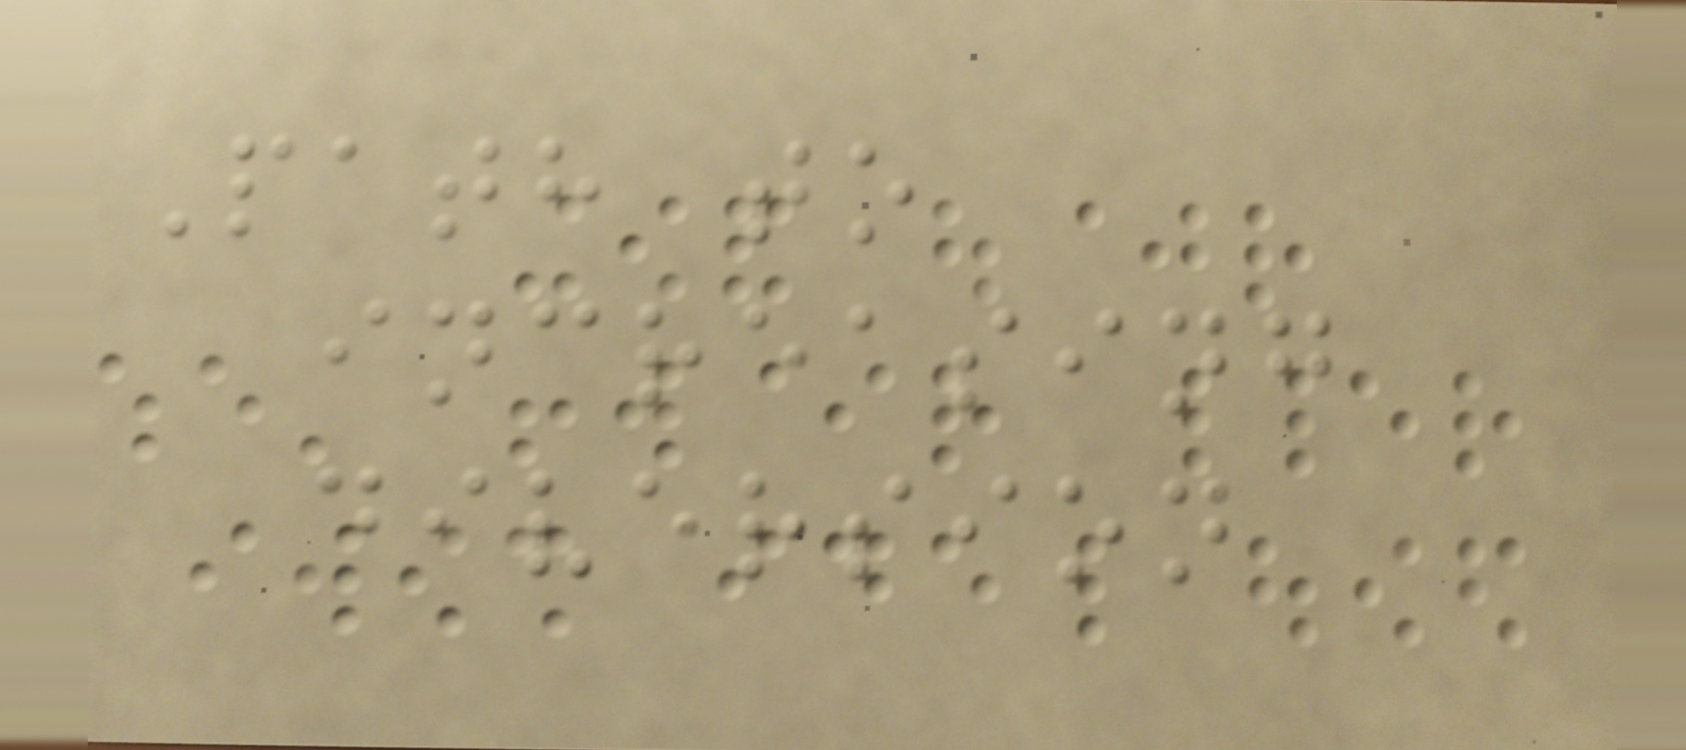Path to
increasing
diversion
